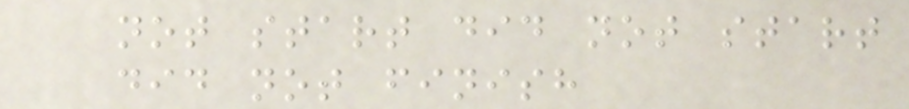not start did not start
did not finish
